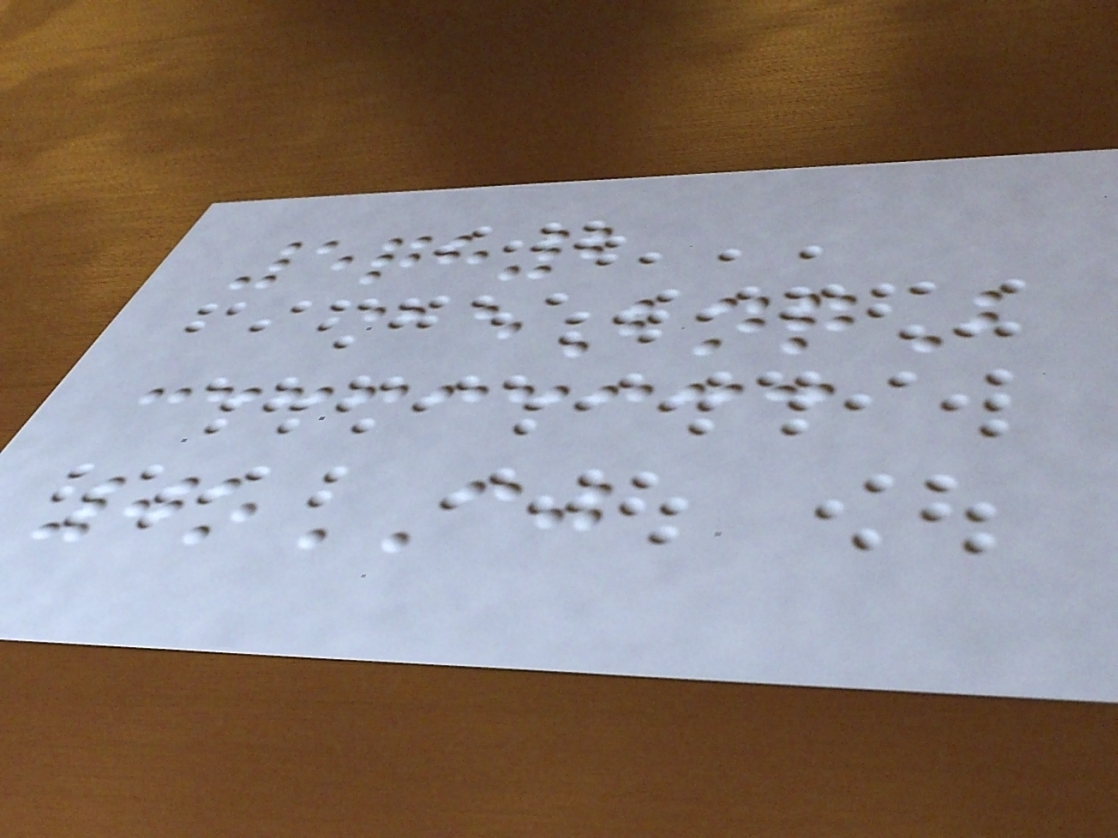5qh2
@eBnqB
0oCJ
